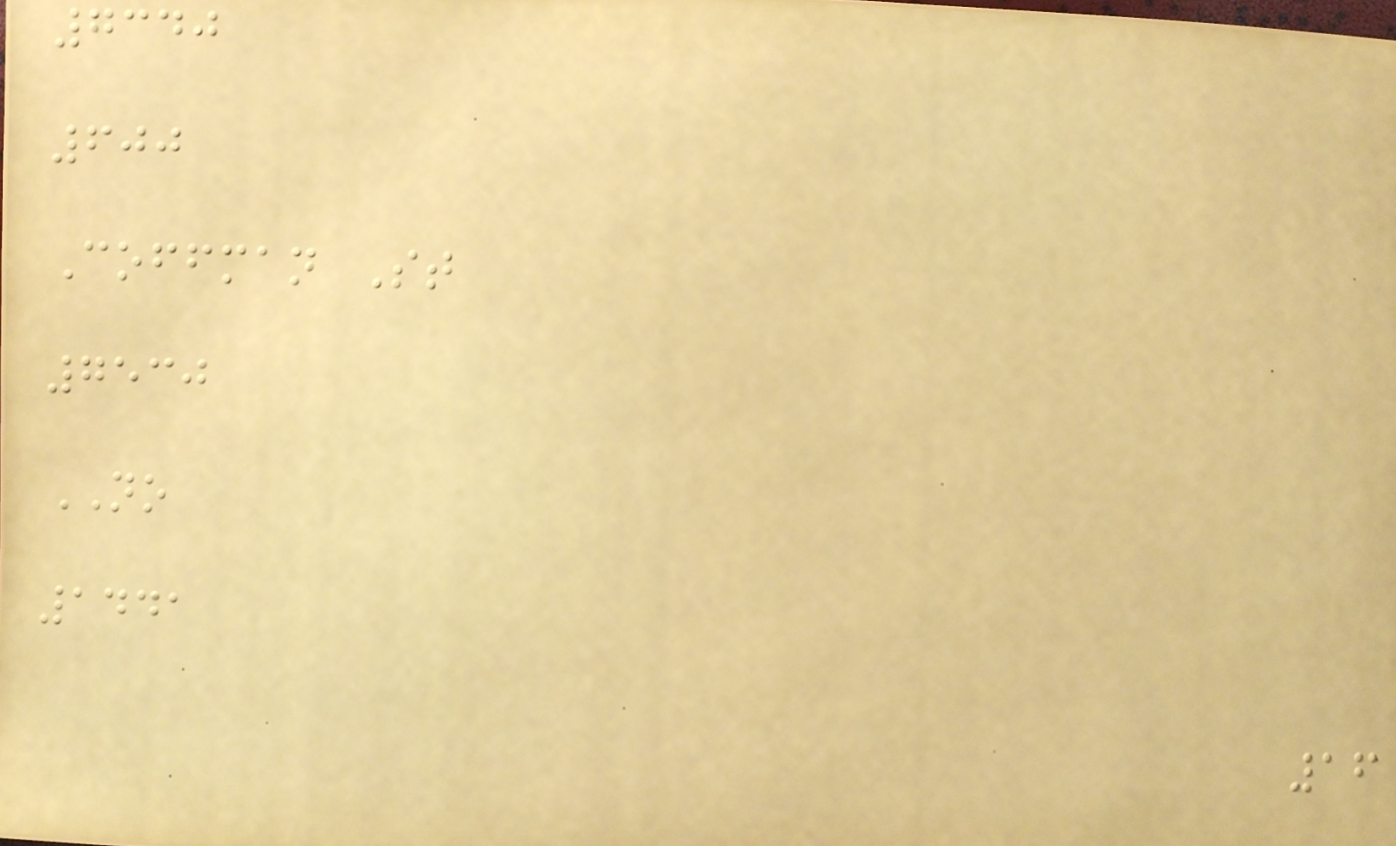7340
600
Coffman St
7530
NO
1441
16
